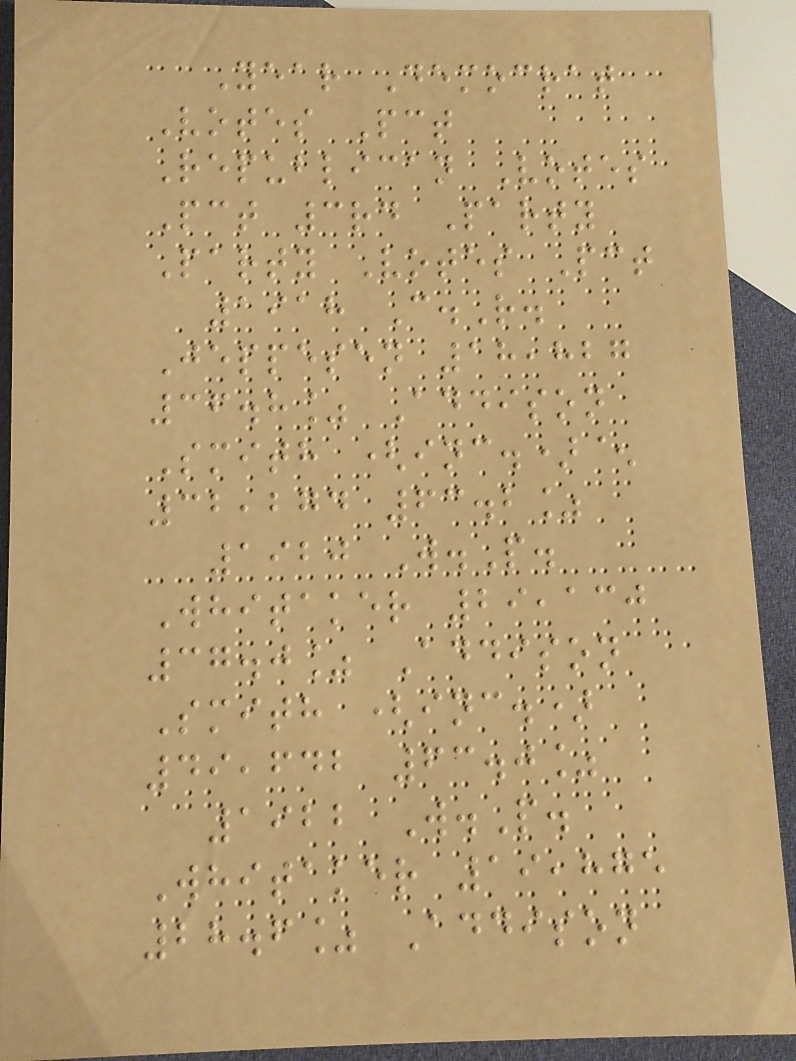Year Democrat
Votes Pct
Republican Votes
Pct 3rd Party
Party Votes Pct
1918 C.R.
Jeppesen 18,827
36.8% Addison
Smith (inc.)^
32,274 63.2%
1920 W.P.
Whitaker 29,130
37.0% Addison
Smith (inc.)
49,642 63.0%
1922 W.P.
Whitaker 19,875
28.6% Addison
